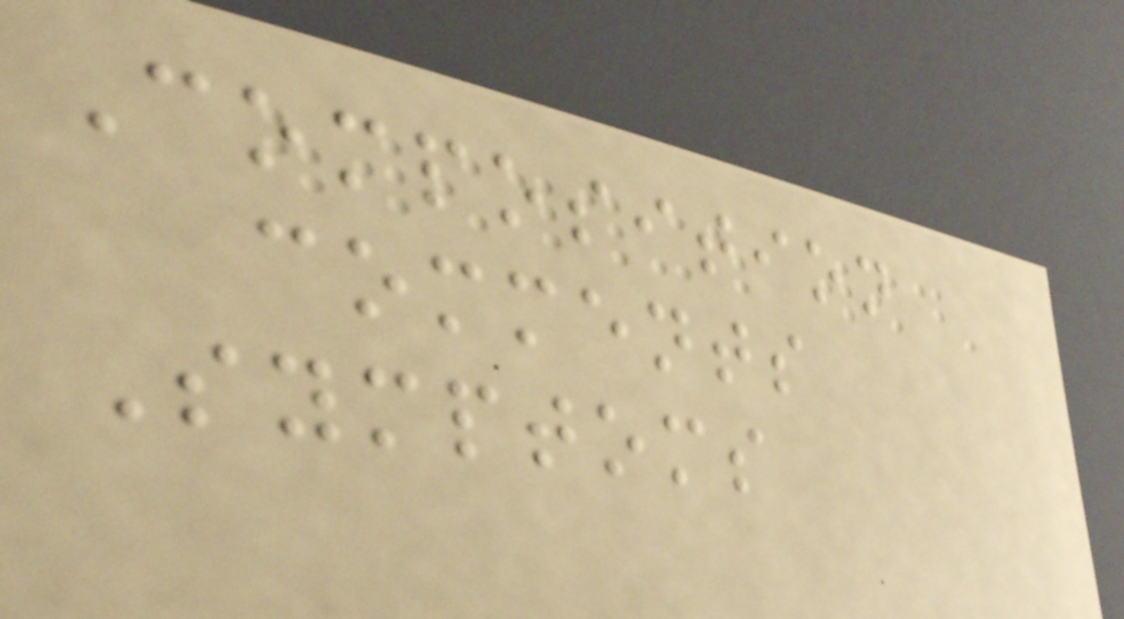Composition
comments
Symptoms
